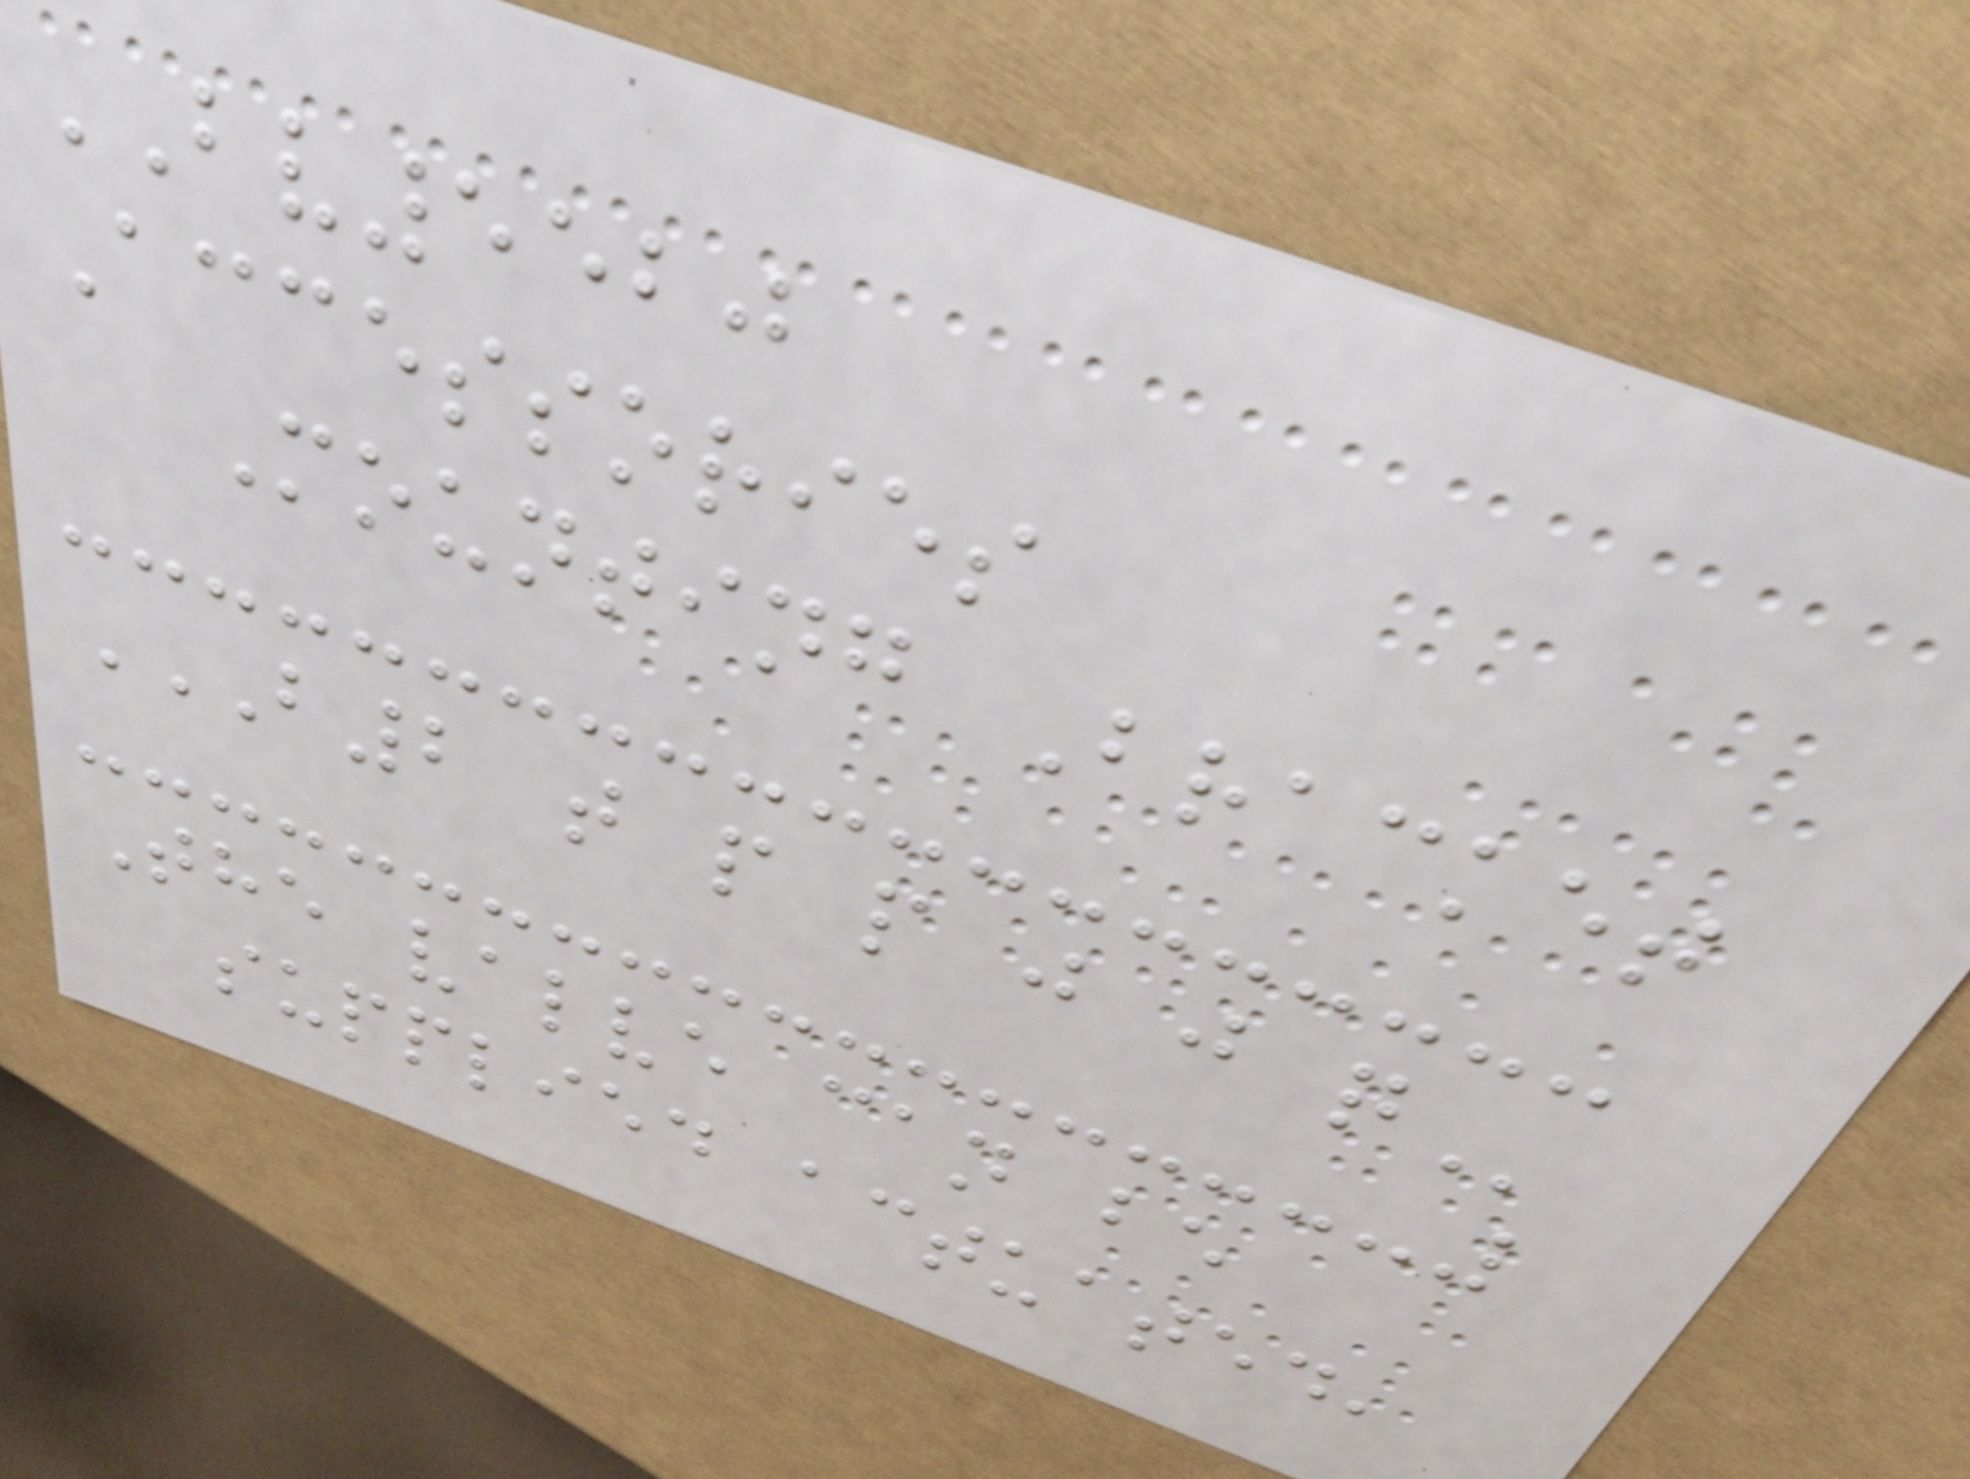BV5520
Accessories
Mounting Bracket
B2 T P P J J Q
The valve can be
supplied actuated,
